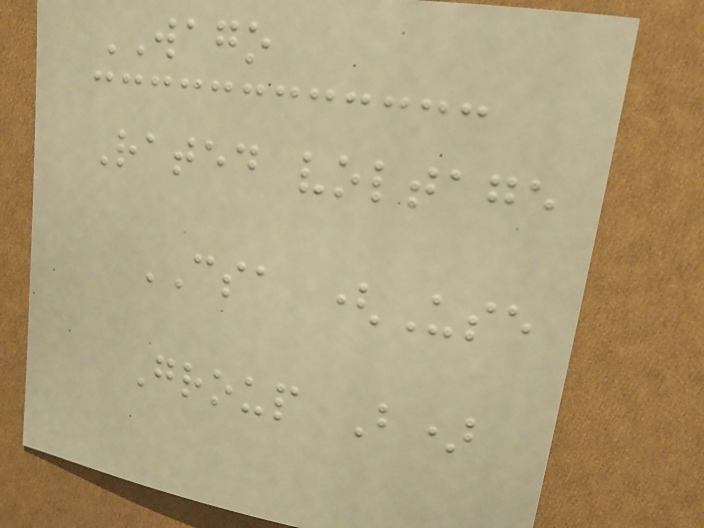WAGO
Rated voltage
CSA (Use
Group B)
